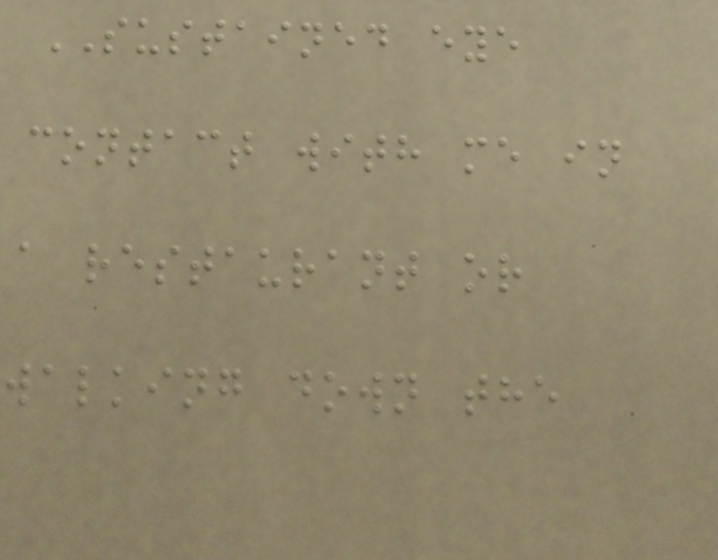SUSTAINED eye
contact with me in
a restaurant or
walking down the
